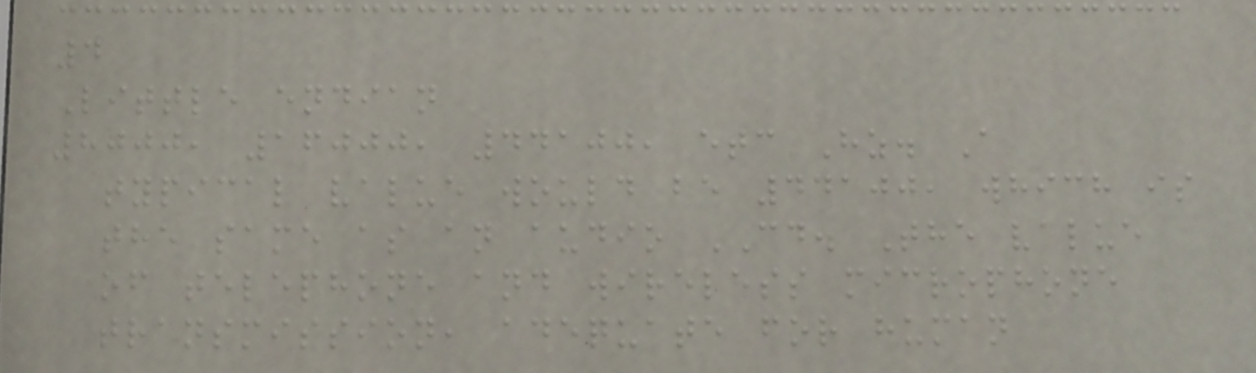4
Little endian
8000, 16000, 44100, etc Hz. A
typical value would be 44100, which is
the same as an audio CD. The value
of telephone and wireless microphone
transmission, adequate for human
